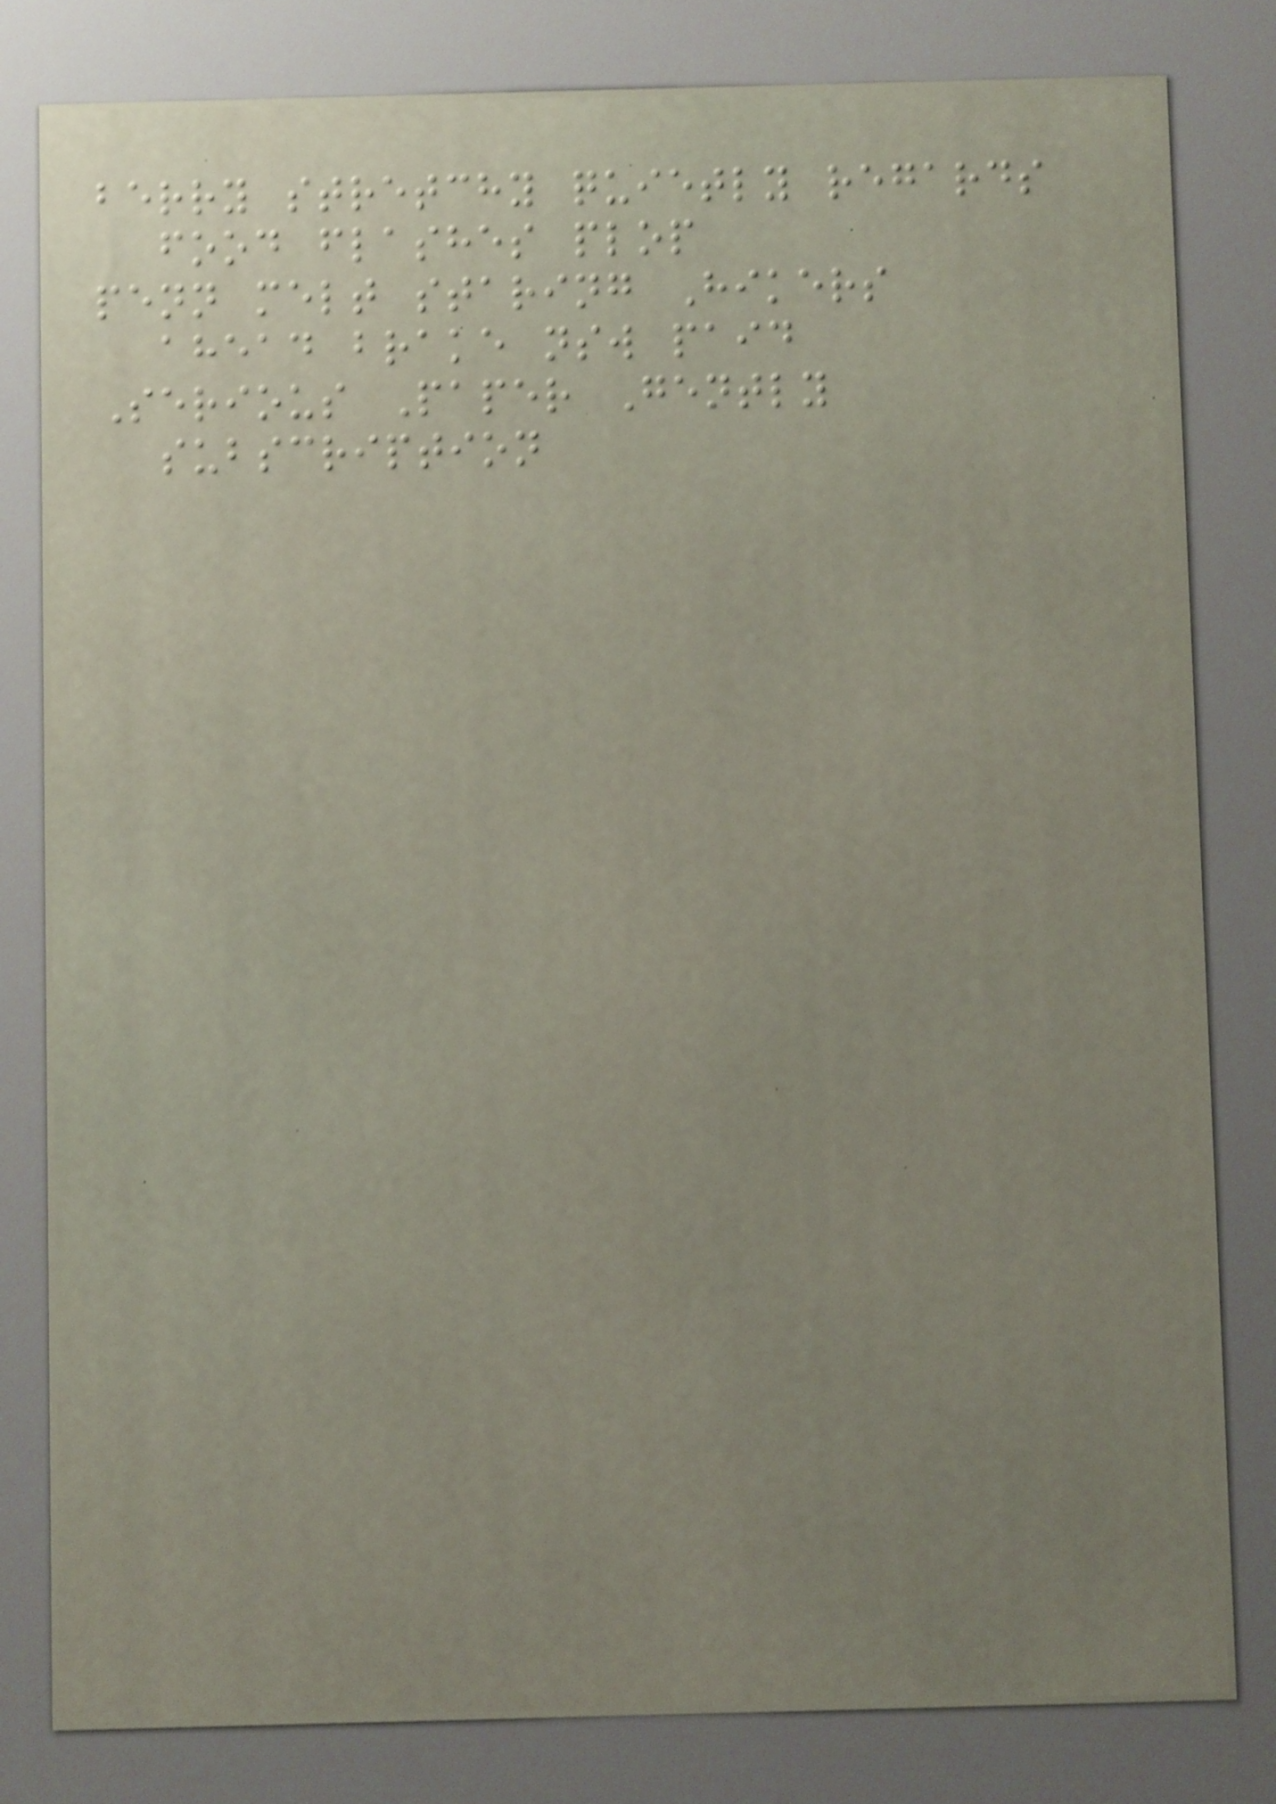berry stretchy quietly regards
food flashes plop
penn melt staring Hikers
ahead brake nsw paid
Serious Paper Gently
subscription
